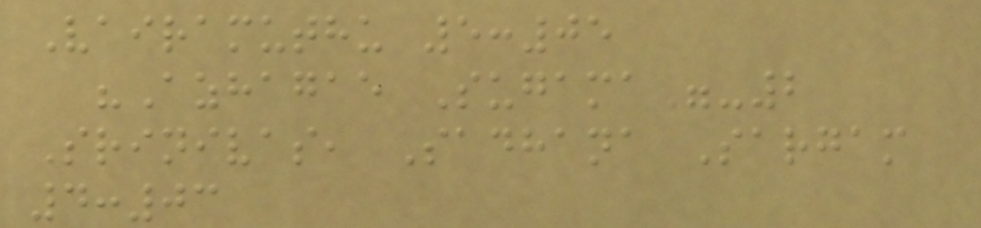Vairamuthu 5:05
"Azhagae Sugama"-2
Srinivas, Sadhana Sargam
4:03
